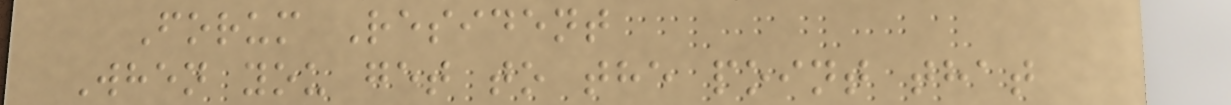Forum Resident
When you get to the point that
